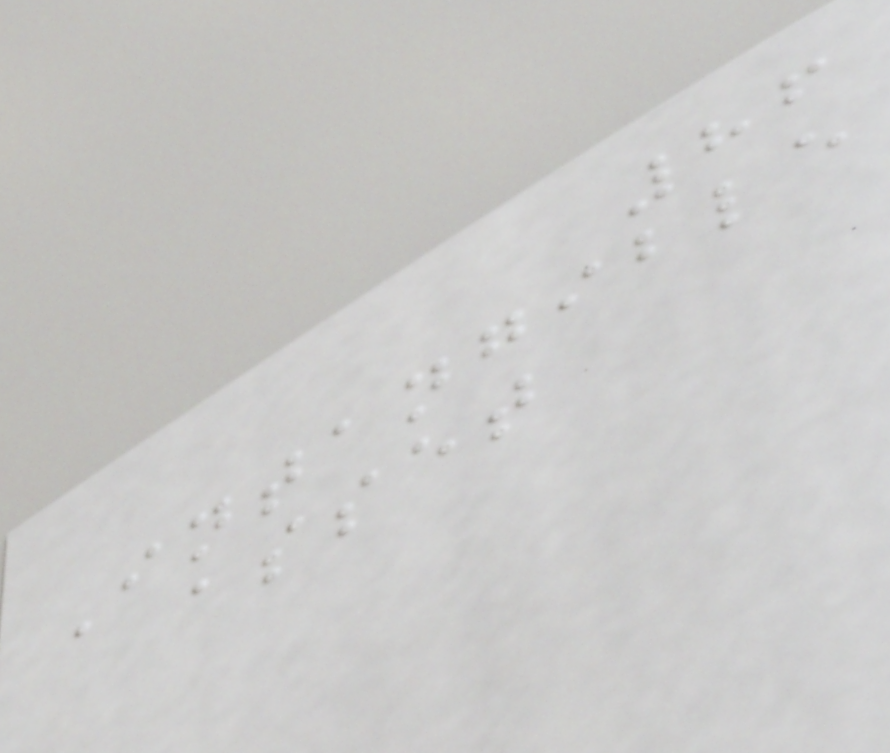86
Intangible
asset
